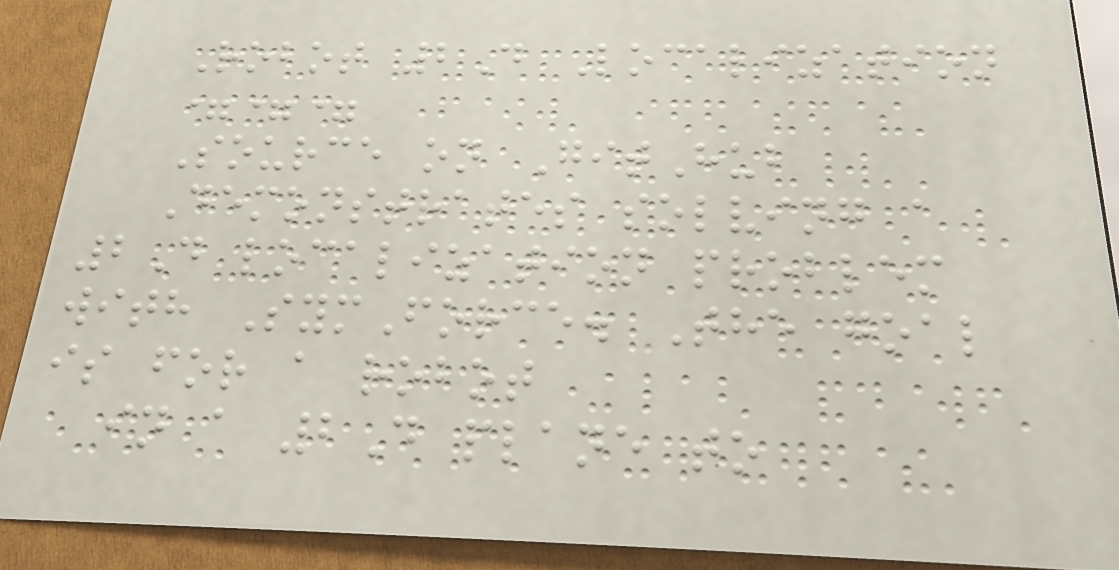Robot 2D Localization
===
Source on GitHub
Demonstrates solving a
2D localization problem
with SymForce. The goal
is for a robot
in a 2D plane to
